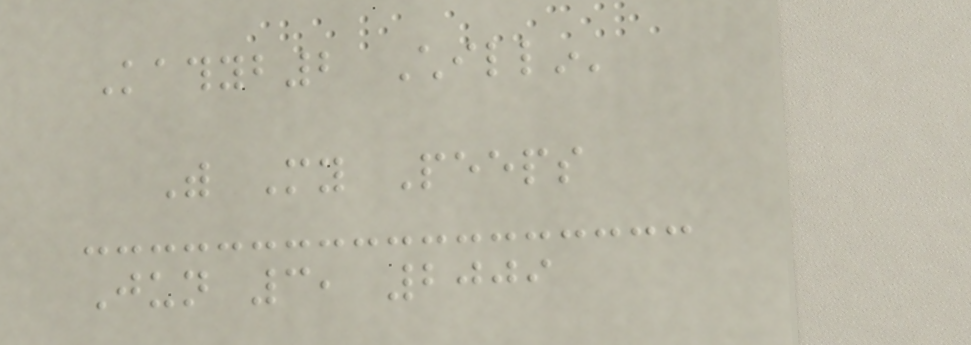Kathyb2 Chillin'
With My Peeps
Jun 3, 2009
